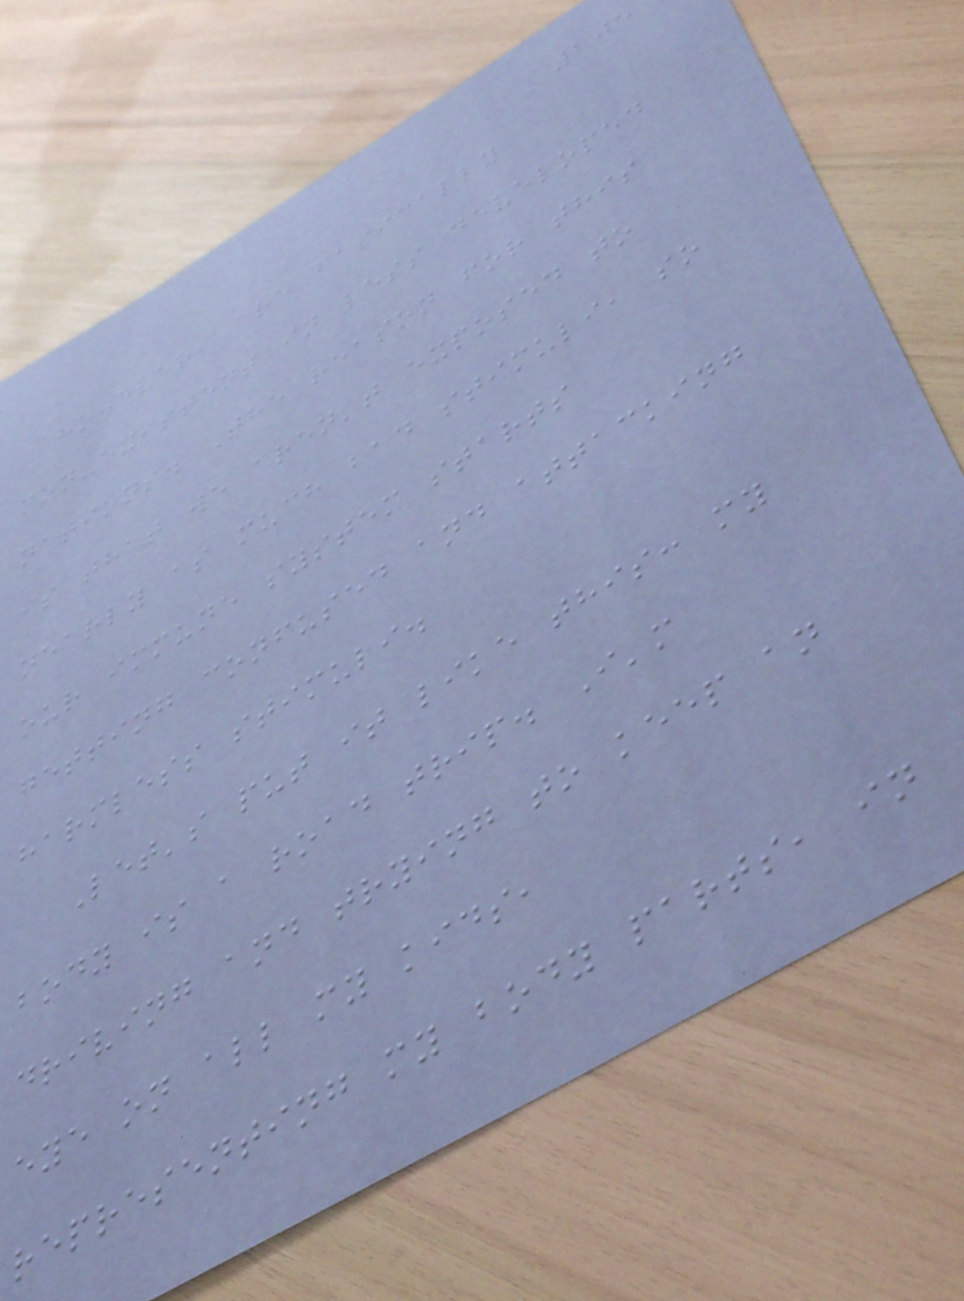205
however, are basically
non-existent in less developed
nations. The reason for this
is that we aren't exposed to
nearly as much bad stimuli, so
our immune system starts
getting confused and attacking
harmless stimuli.
Let's put it like this: my
body is a road trip. I'm
driving and trying to keep an
eye on all my kids,
representing my body parts, in
